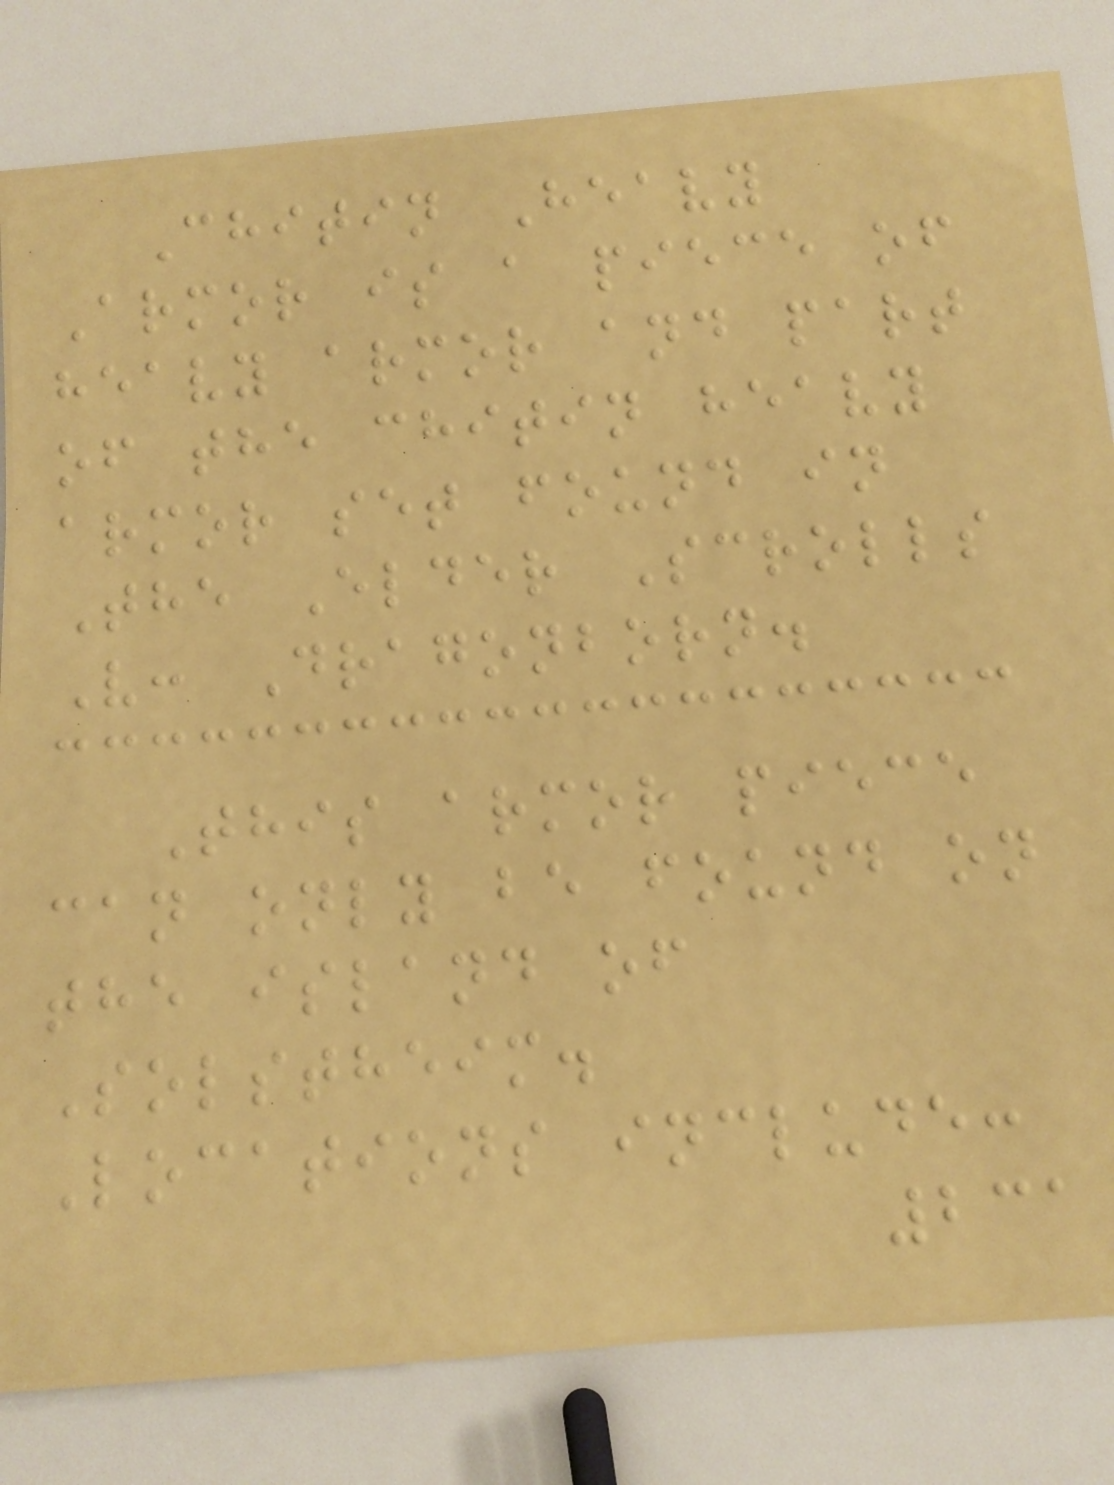Chitin Heavy
Armor is a piece of
heavy armor and part
of the chitin heavy
armor set found in
The Elder Scrolls
V: Dragonborn.
This armor piece
can only be found on
the island of
Solstheim.
Locations include:
231
